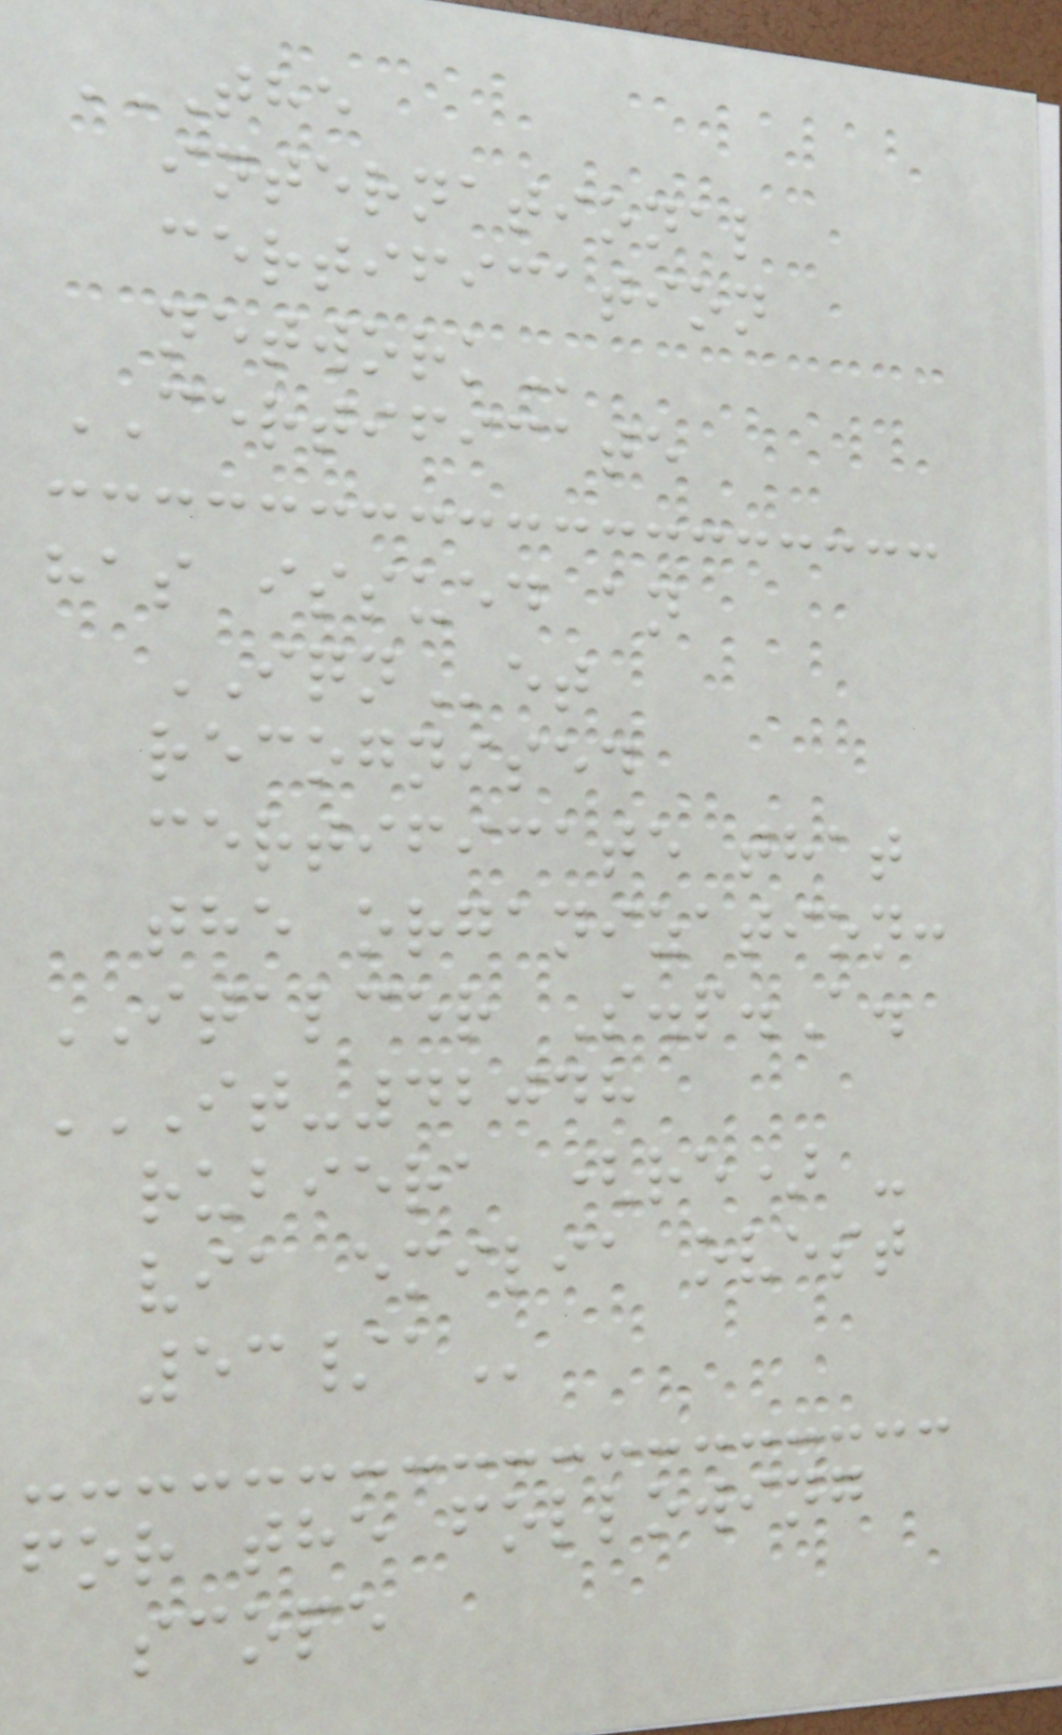THE
INTERNATIONAL
CERTIFICATION
NETWORK
CERTIFICATE
has issued an
IQNet
recognised
certificate that
the organization:
ITALCER S.p.A.
IT-42048
RUBIERA (RE) -
VIA EMILIA OVEST
53/A
for the following
scope
